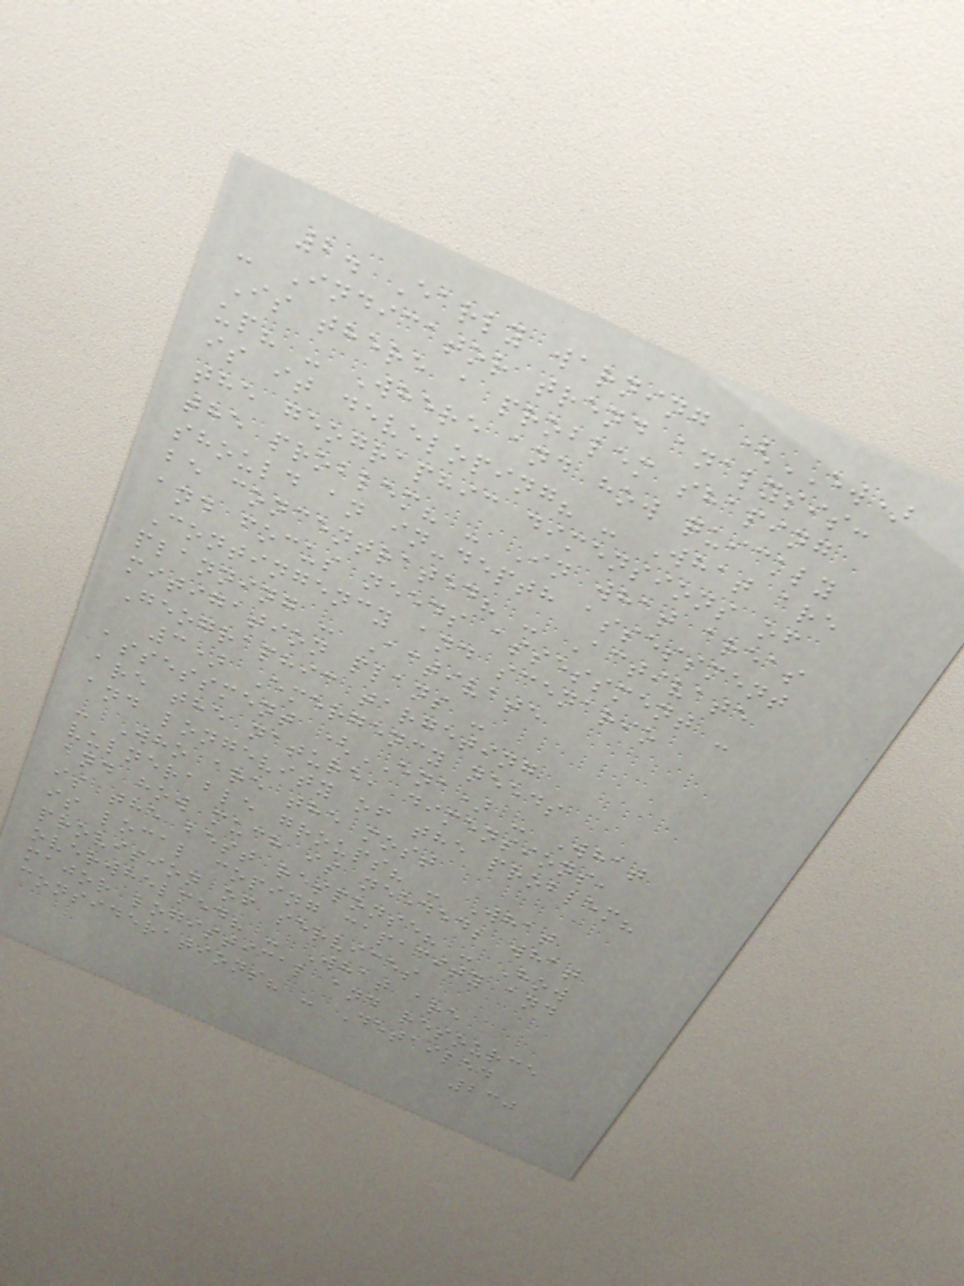2. Early warning (EW)
- Indicator trend analysis:
Is there a problem shaping
up? - Where and how quickly
is it developing? - What are
the geographic dimensions of
the problem? - In what areas
should an in-depth assessment
be concentrated? - Activate
and focus needs assessment -
Contingency and scenario
planning - Activate
mitigation plans -
Geographic targeting
3) Emergency needs
assessment (ENA) - What
are the nature, dimensions,
and longevity of the problem?
- Who are the most
vulnerable groups? - What
and how much is needed; what
is the best response? - How
is local coping capacity and
provision of services
overwhelmed? - What are
major logistical and resource
considerations? - Detailed
230
